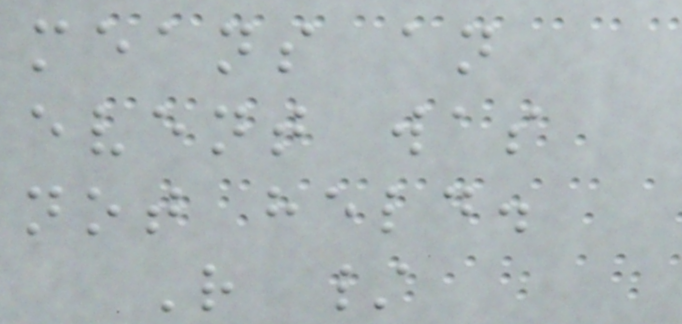means an
event was
not held.
R /
